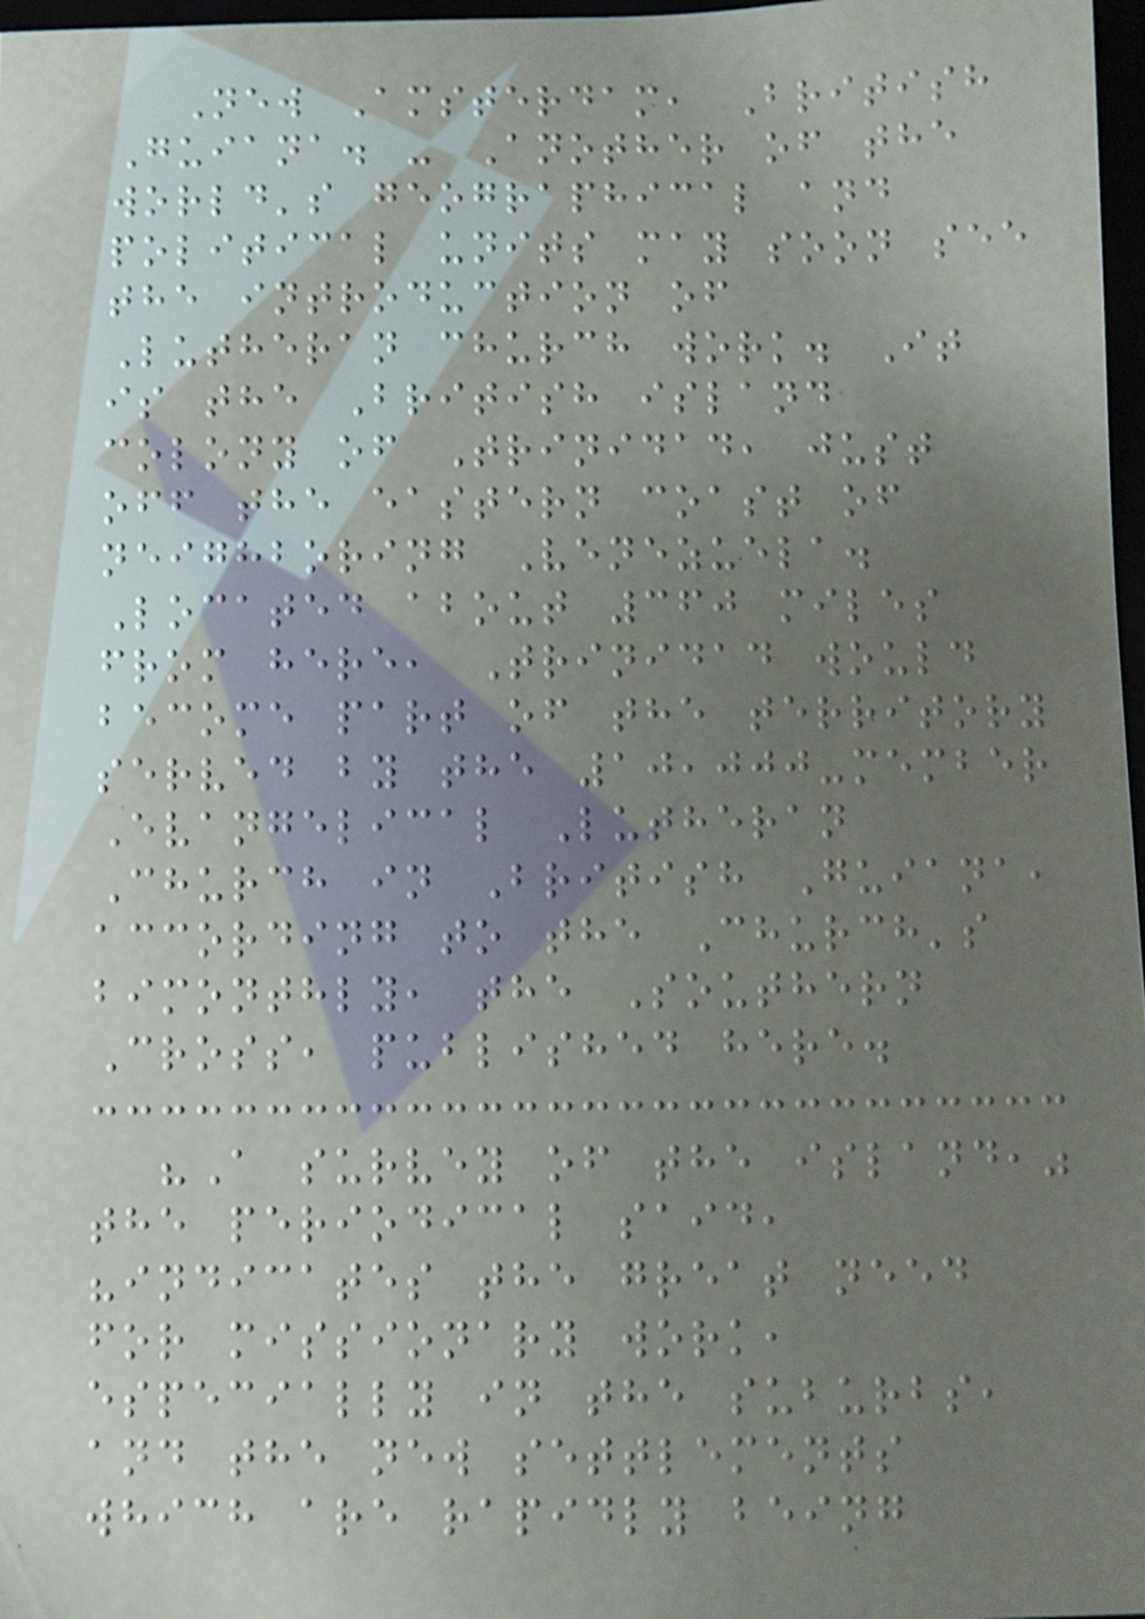New Amsterdam, British
Guiana. - Another of the
world's geographical and
political units may soon see
the introduction of
Lutheran church work. It
is the British island
colony of Trinidad, just
off the eastern coast of
neighboring Venezuela.
Located about 360 miles
from here, Trinidad would
become part of the territory
served by the 10,000-member
Evangelical Lutheran
Church in British Guiana,
according to the Church's
bimonthly, the Southern
Cross, published here.
"A survey of the island,"
the periodical said,
"indicates the great need
for missionary work,
especially in the suburbs,
and the new settlements
which are rapidly being
